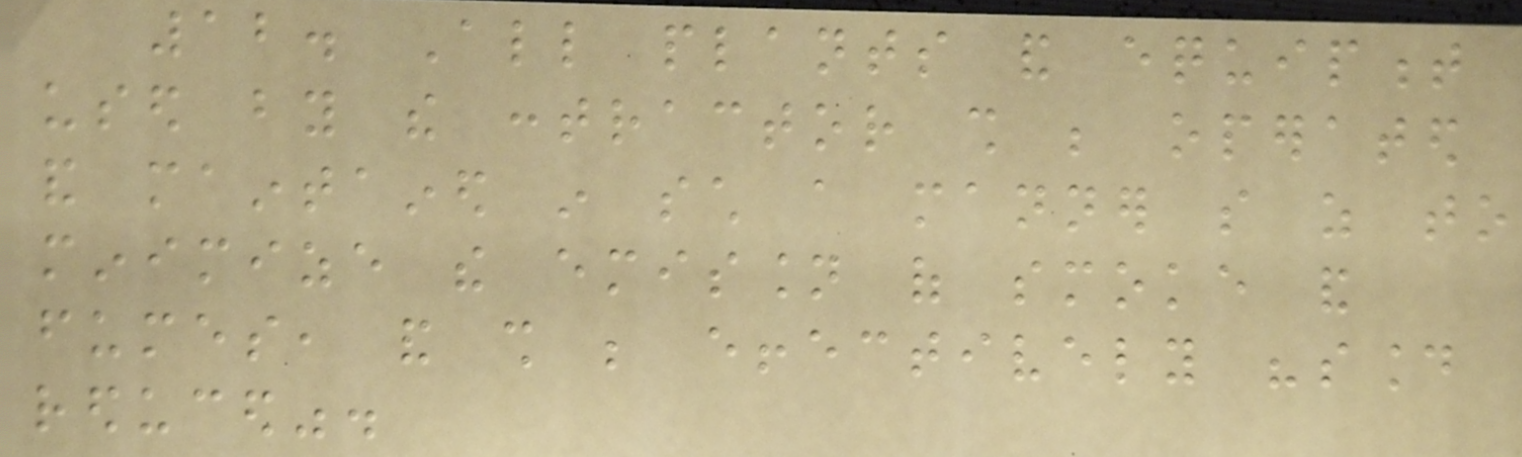12. All plants and equipment
used by the contractor shall be operated
and maintained in such a manner so as to
minimize the emission of smoke and
fumes, and shall be effectively "sound
reduced".
